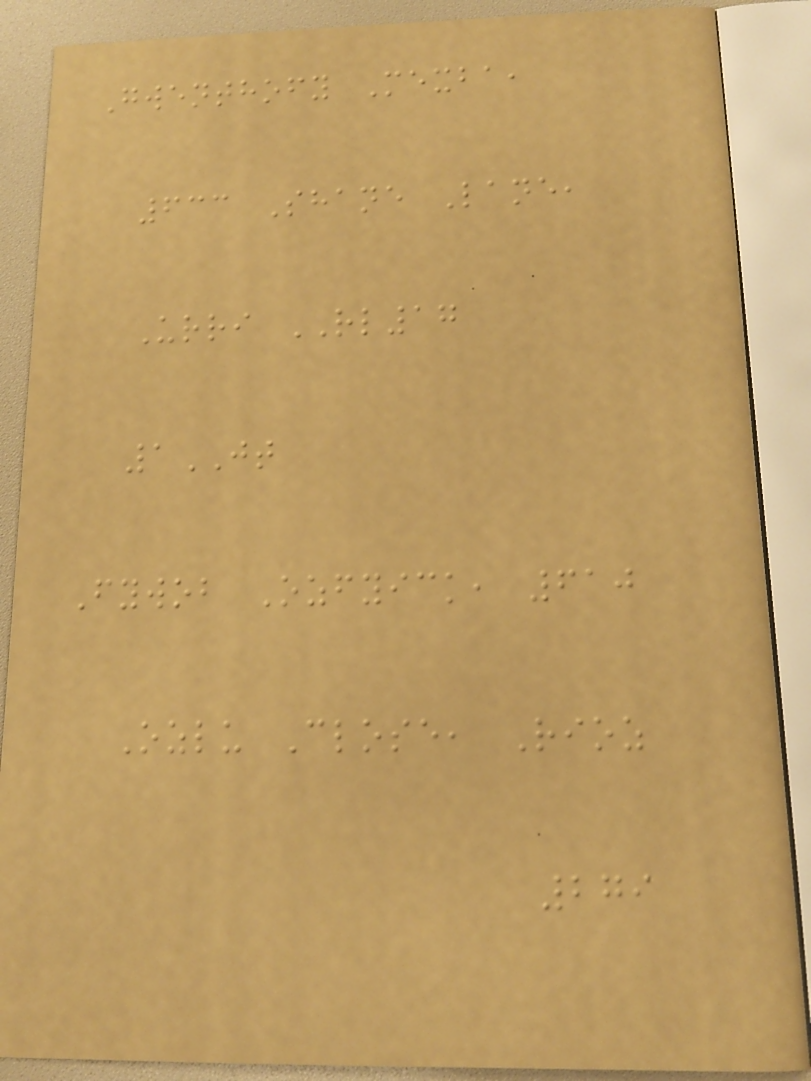Gwenthofy Mexba,
633 Shane Lane,
Urri RL17
1JT
Fywob Ozfyick, 610
Ozlu Close, Rioz
279
